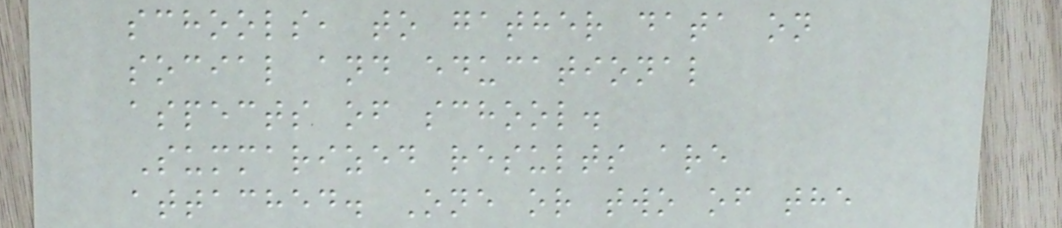schools, to gather data on
social and educational
aspects of school.
Summarized results are
attached. One or two of the
